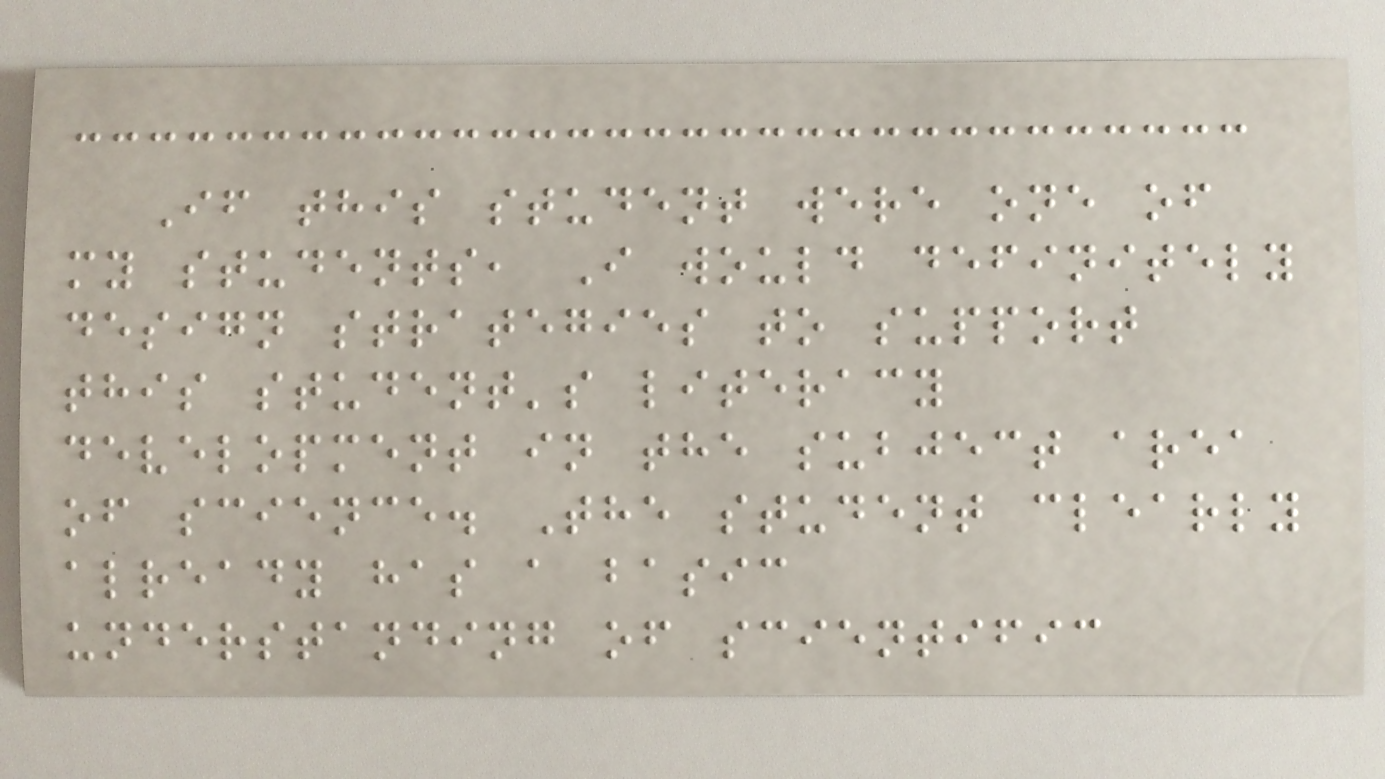If this student were one of
my students, I would definitely
design strategies to support
this student's literacy
development in the subject area
of science. The student clearly
already has a basic
understanding of scientific
